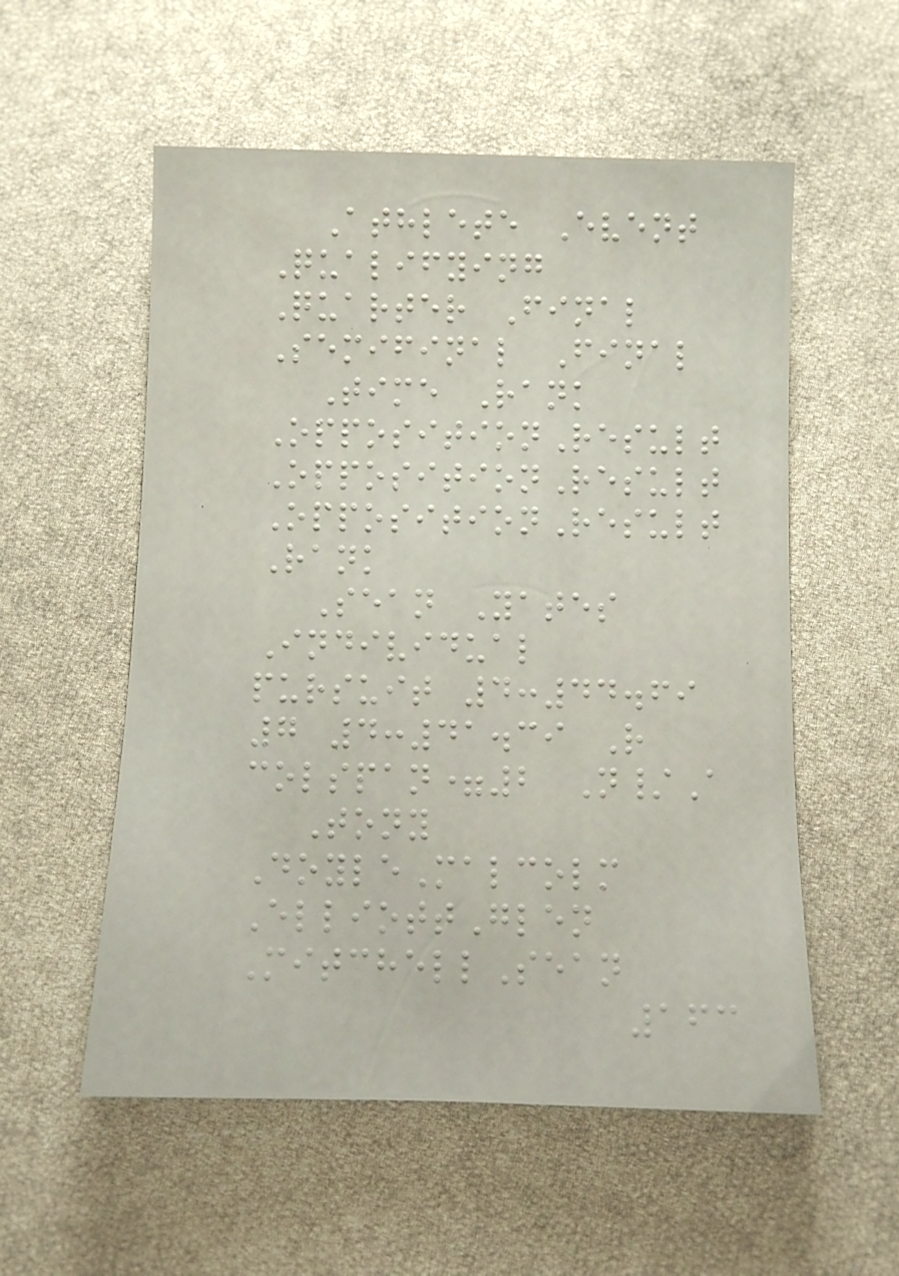Athlete Event
Qualifying
Quarter Final
Semifinal Final
Time Rank
OppositionResult
OppositionResult
OppositionResult
Rank
Sean Yates
Individual
pursuit 4:44.69
7 4:41.39 R
colspan=2 N/A
Tony
DoyleMalcolm
ElliottGlen
MitchellSean
163
